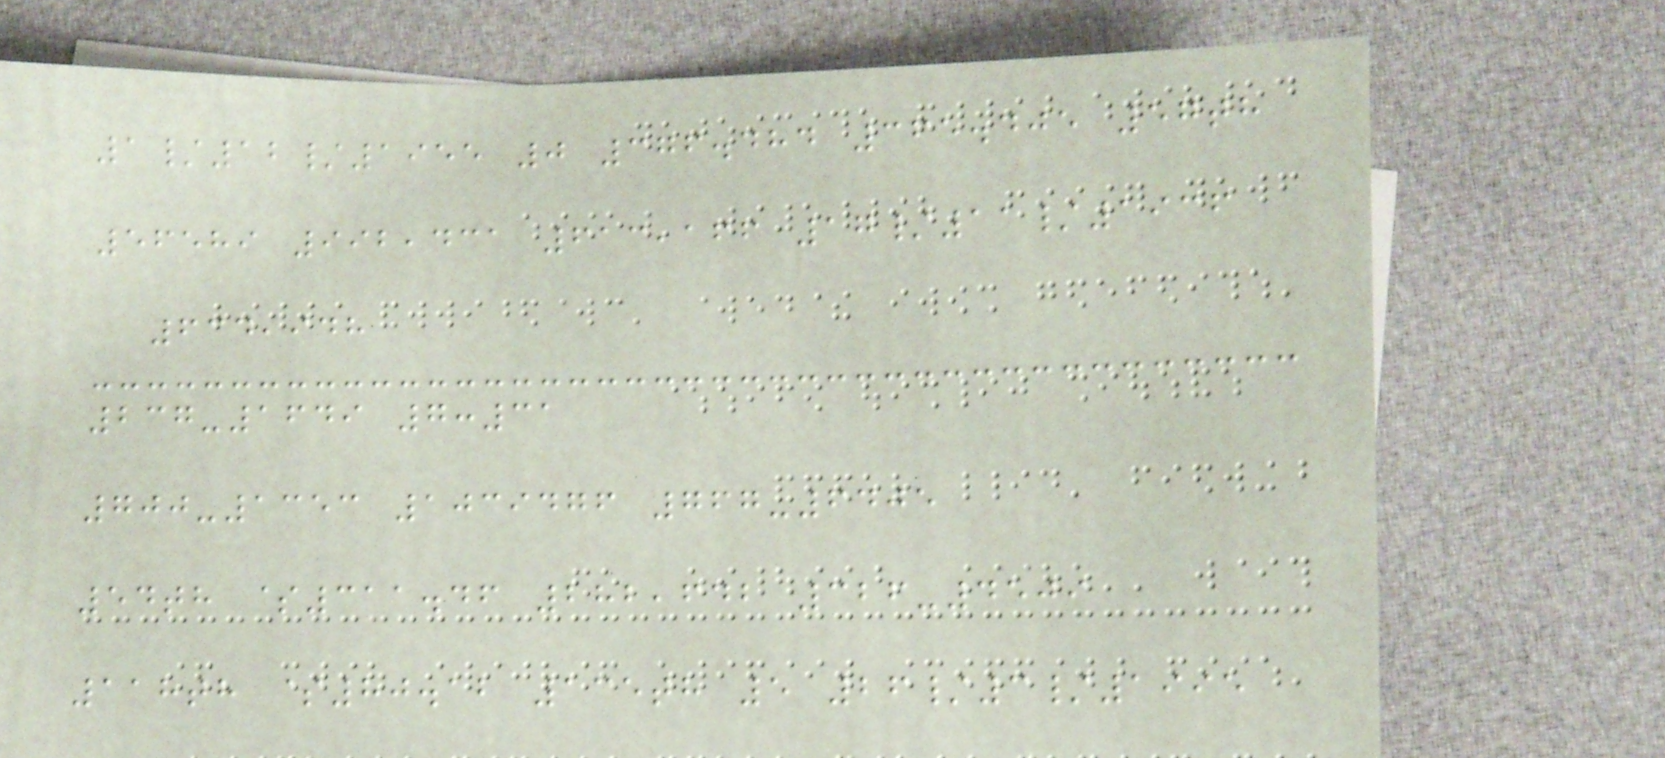1/12/1955 0 376.484 365.405 57th
56589 992,431 613,166 17/11/1936
634,948
237-1649 7:31
700-1353 1039476 767-6405
54th $311.46 282,642 326-4509
118th $80.12 135th 5 26/3/1995
